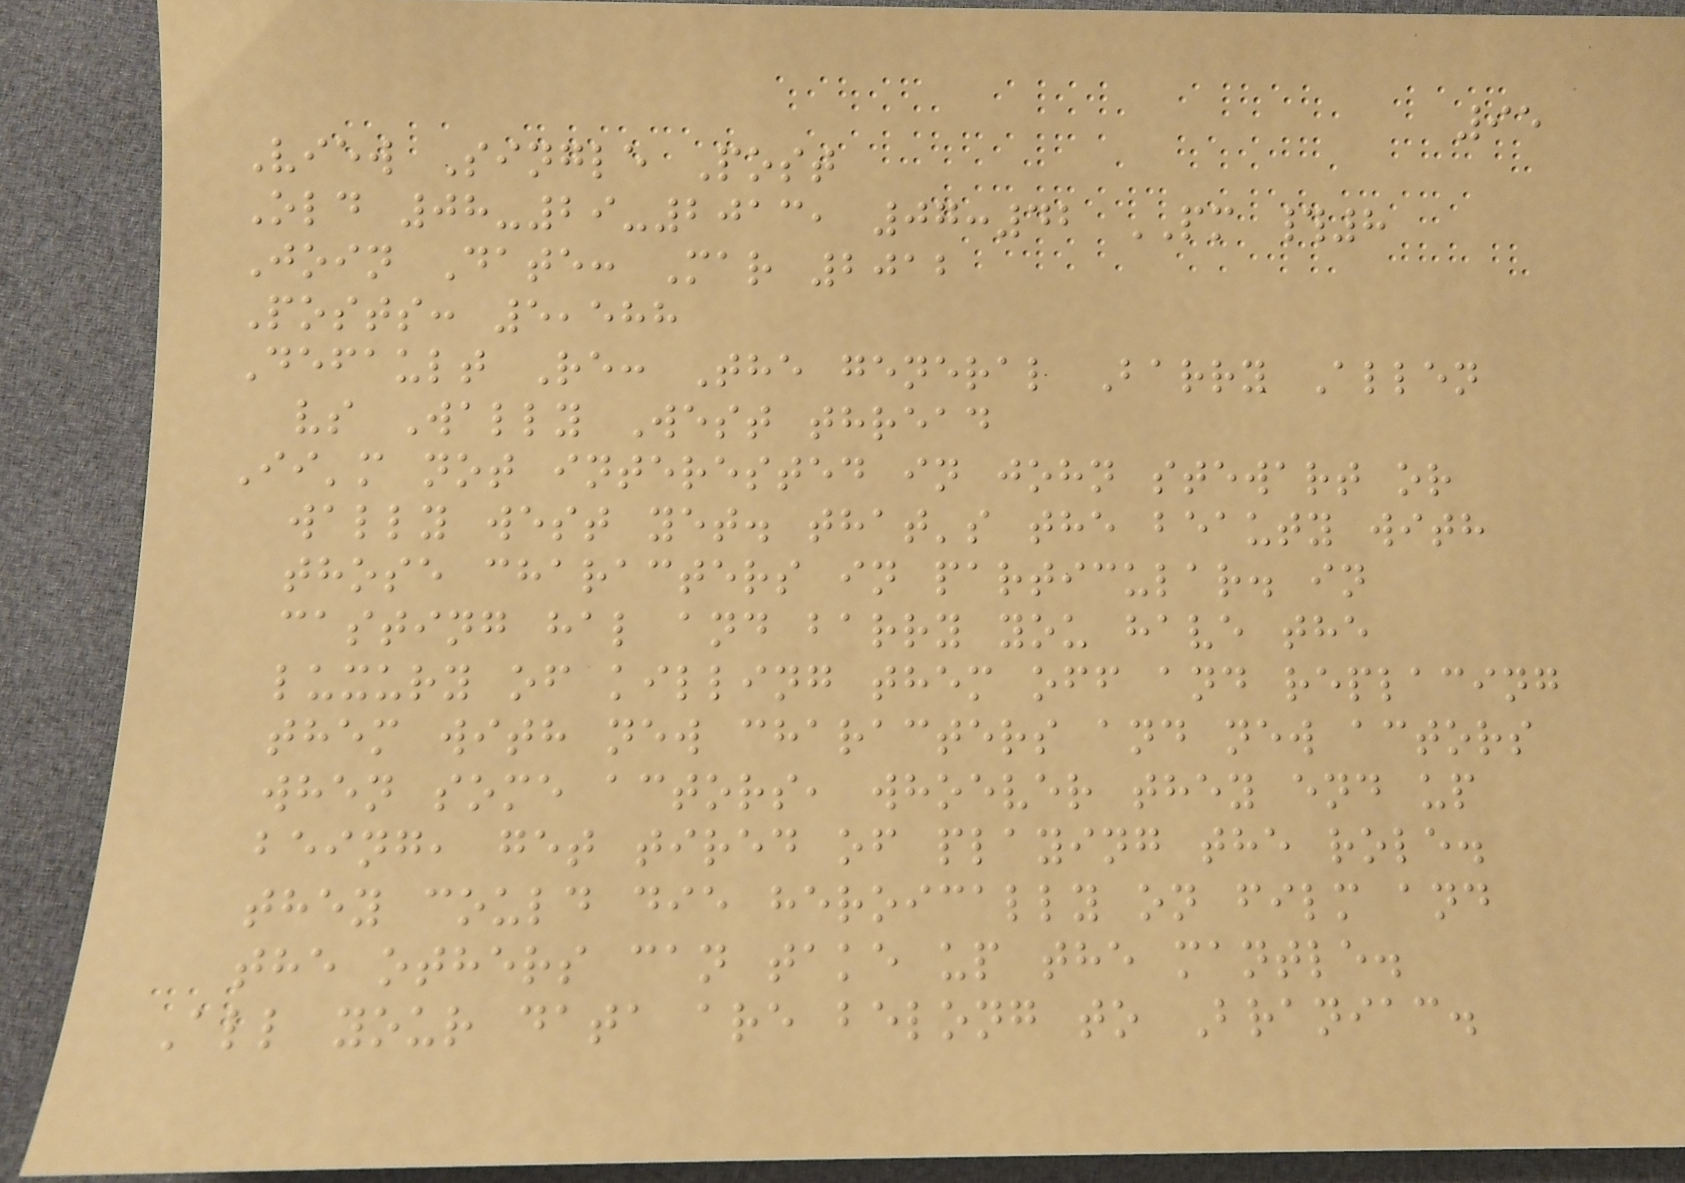95
View Single Post
Old 08-29-2013, 07:42 PM #8
Join Date: Mar 2012
Posts: 5,588
Default Re: The general Barry Allen
vs Wally West thread
Ii'm not interested in john stewart or
wally west yet. that's the beauty with
those characters in particular. in
casting hal and barry you have the
luxury of killing them off and replacing
them with new characters and new actors
when some actors, whoever they end up
being, get tired of playing the role.
they could die heroically on film and
the others can take up the mantle.
All your data are belong to Braniac.
